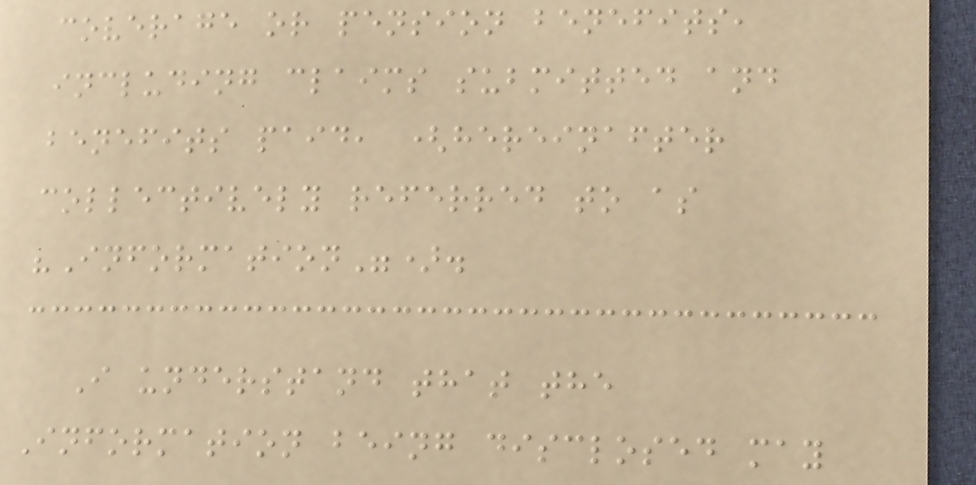coverage or pension benefits,
including claims submitted and
benefits paid, (hereinafter
collectively referred to as
"Information").
I understand that the
Information being disclosed may
